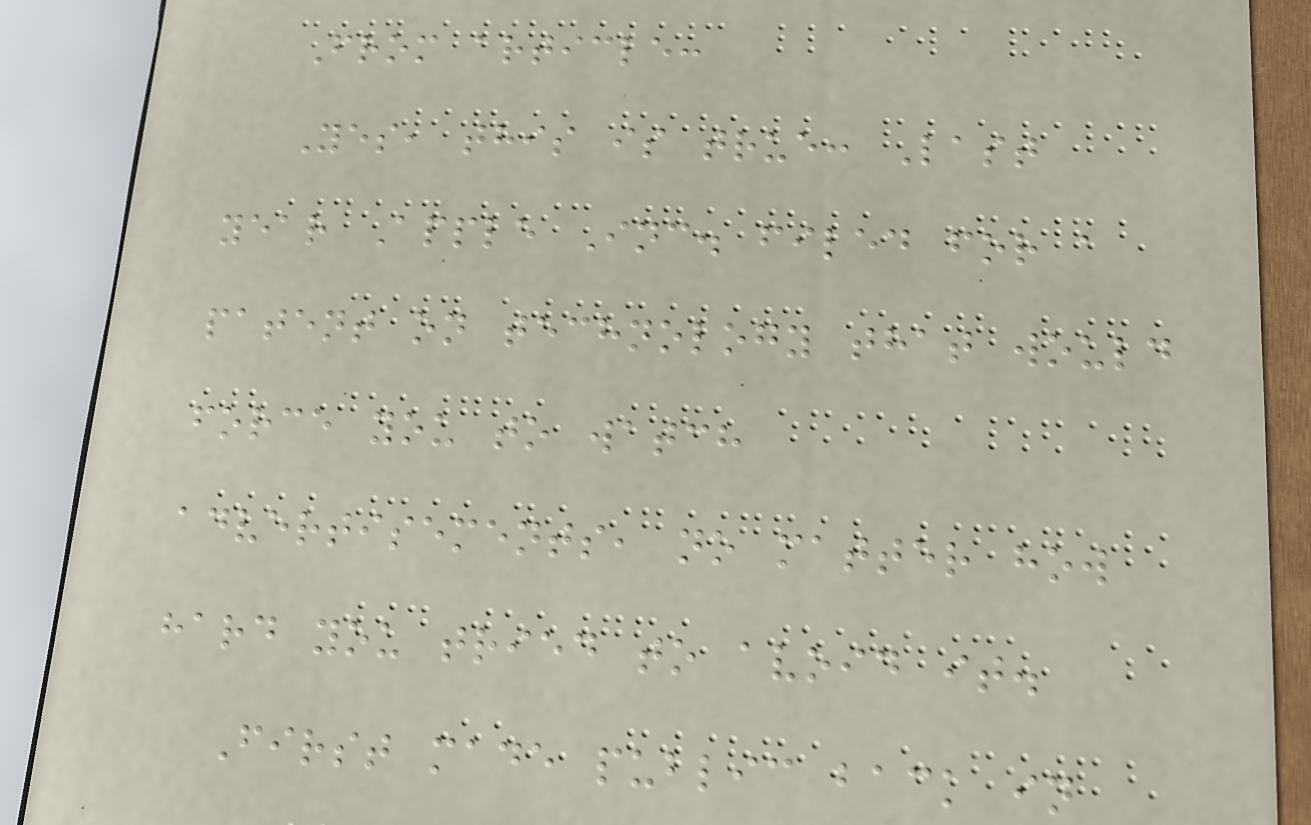From article:
Yes, this is true: Last
year Apple Inc. filed for a
patent on technology that would
force you to watch
advertisements, no matter how
hard you tried to avoid it.
First made public back in
